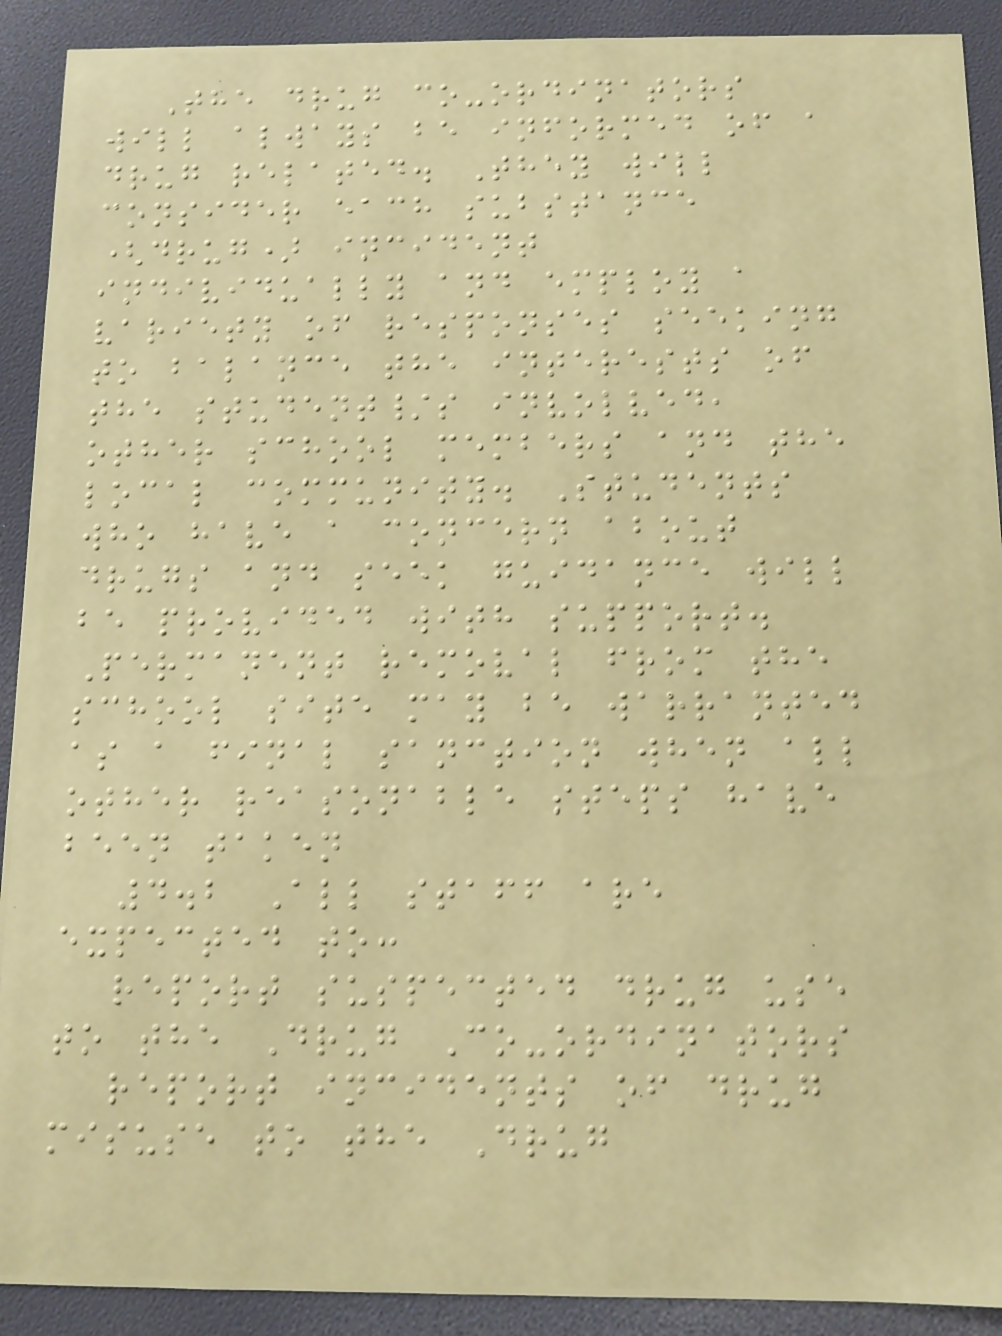The drug co-ordinators
will always be informed of a
drug related. They will
consider each substance
(drug) incident
individually and employ a
variety of responses seeking
to balance the interests of
the student/s involved,
other school members and the
local community. Students
who have a concern about
drugs and seek guidance will
be provided with support.
Permanent removal from the
school site may be warranted
as a final sanction when all
other reasonable steps have
been taken
4.2 All staff are
expected to:
report suspected drug use
to the Drug Co-ordinators
report incidents of drug
misuse to the Drug
